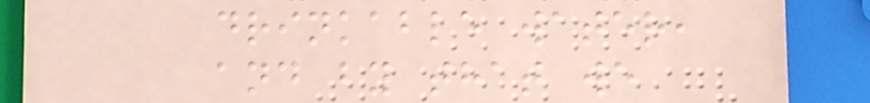drinkable water,
and by that we
